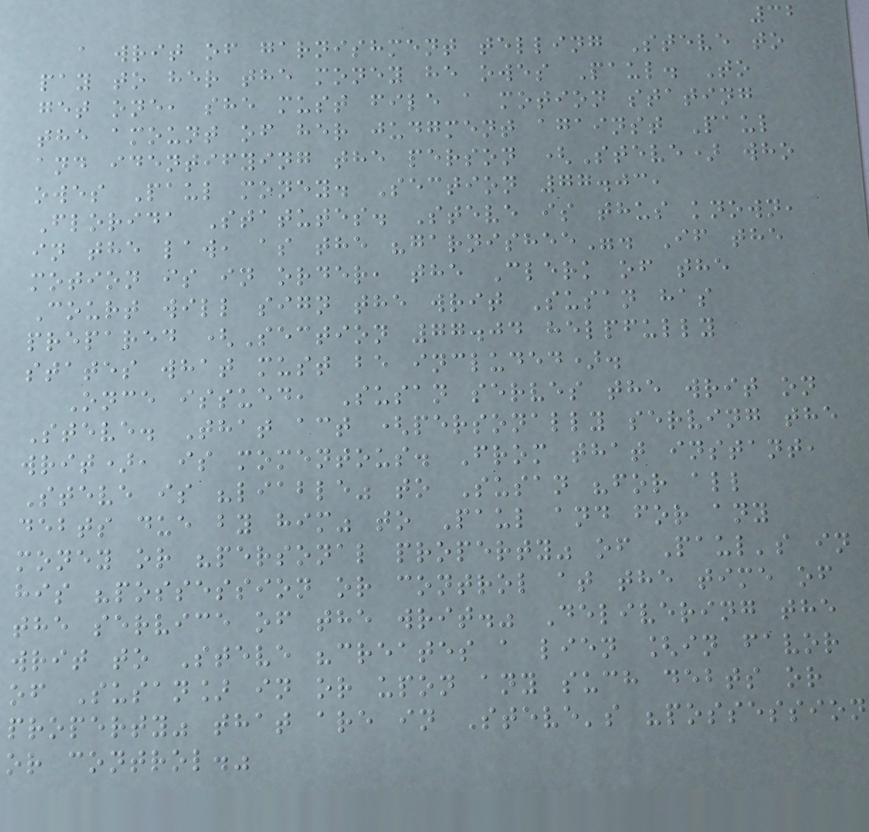32
a writ of garnishment telling Steve to
pay to her the money he owes Paul. To
get one, she must file a motion stating
the amount of her judgment against Paul
and identifying the person (Steve) who
owes Paul money. Section 77.03,
Florida Statutes. Steve is thus known,
in the law, as the "garnishee". If the
motion is in order, the Clerk of the
Court will sign the writ Susan has
prepared (Section 77.04 helpfully
states what must be included).
Once issued, Susan serves the writ on
Steve. That act (personally serving the
writ), is momentous. From that instant,
Steve is "liable" to Susan "for all
debts due by him" to Paul and for any
money or "personal property" of Paul's in
his "possession or control at the time of
the service of the writ." Delivering the
writ to Steve "creates a lien [in favor
of Susan] in or upon any such debts or
property" that are in Steve's "possession
or control."
